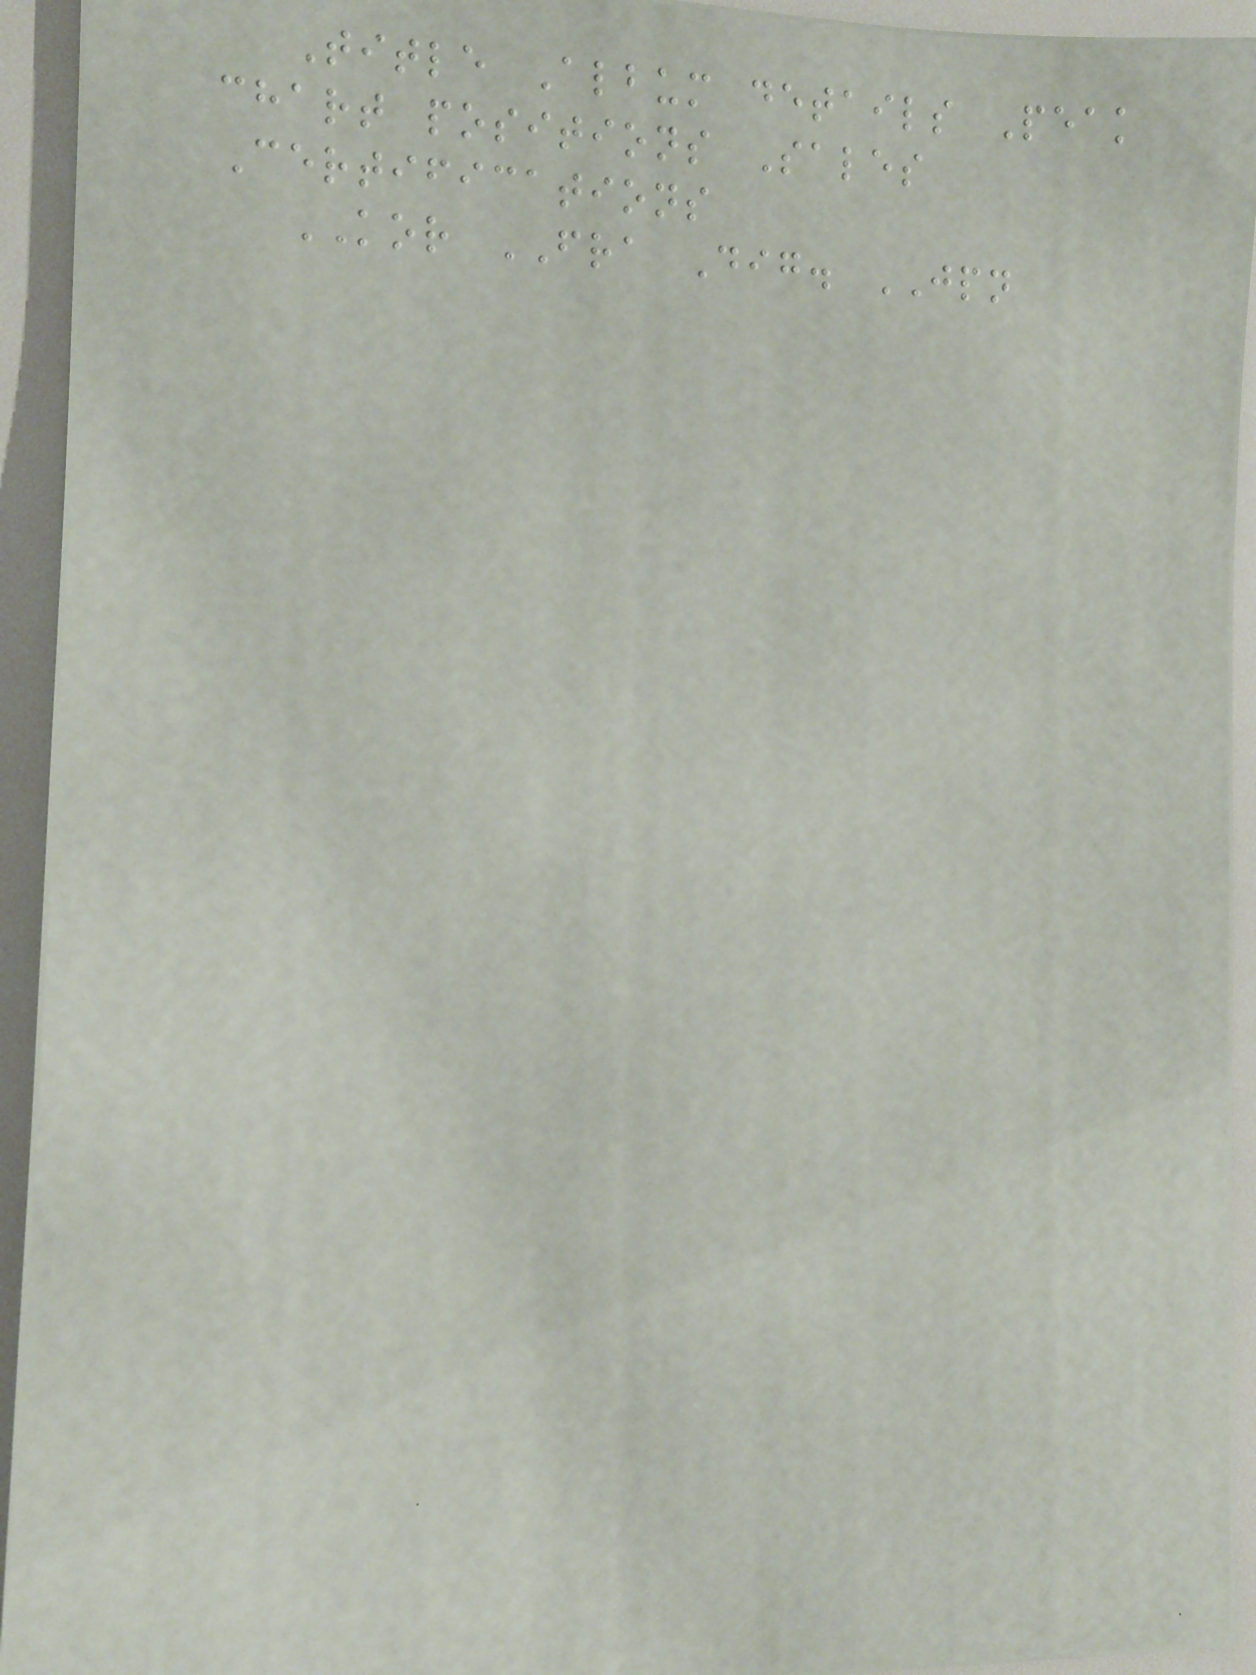Title Album details Peak
chart positions Sales
Certifications
KOR FRA Dig. JPN
